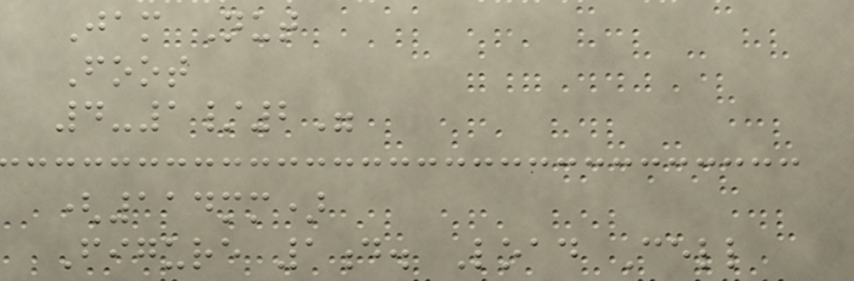Jam Nut
Foot
4-1/2"
(114mm)
Figure 1d. Load Cell
